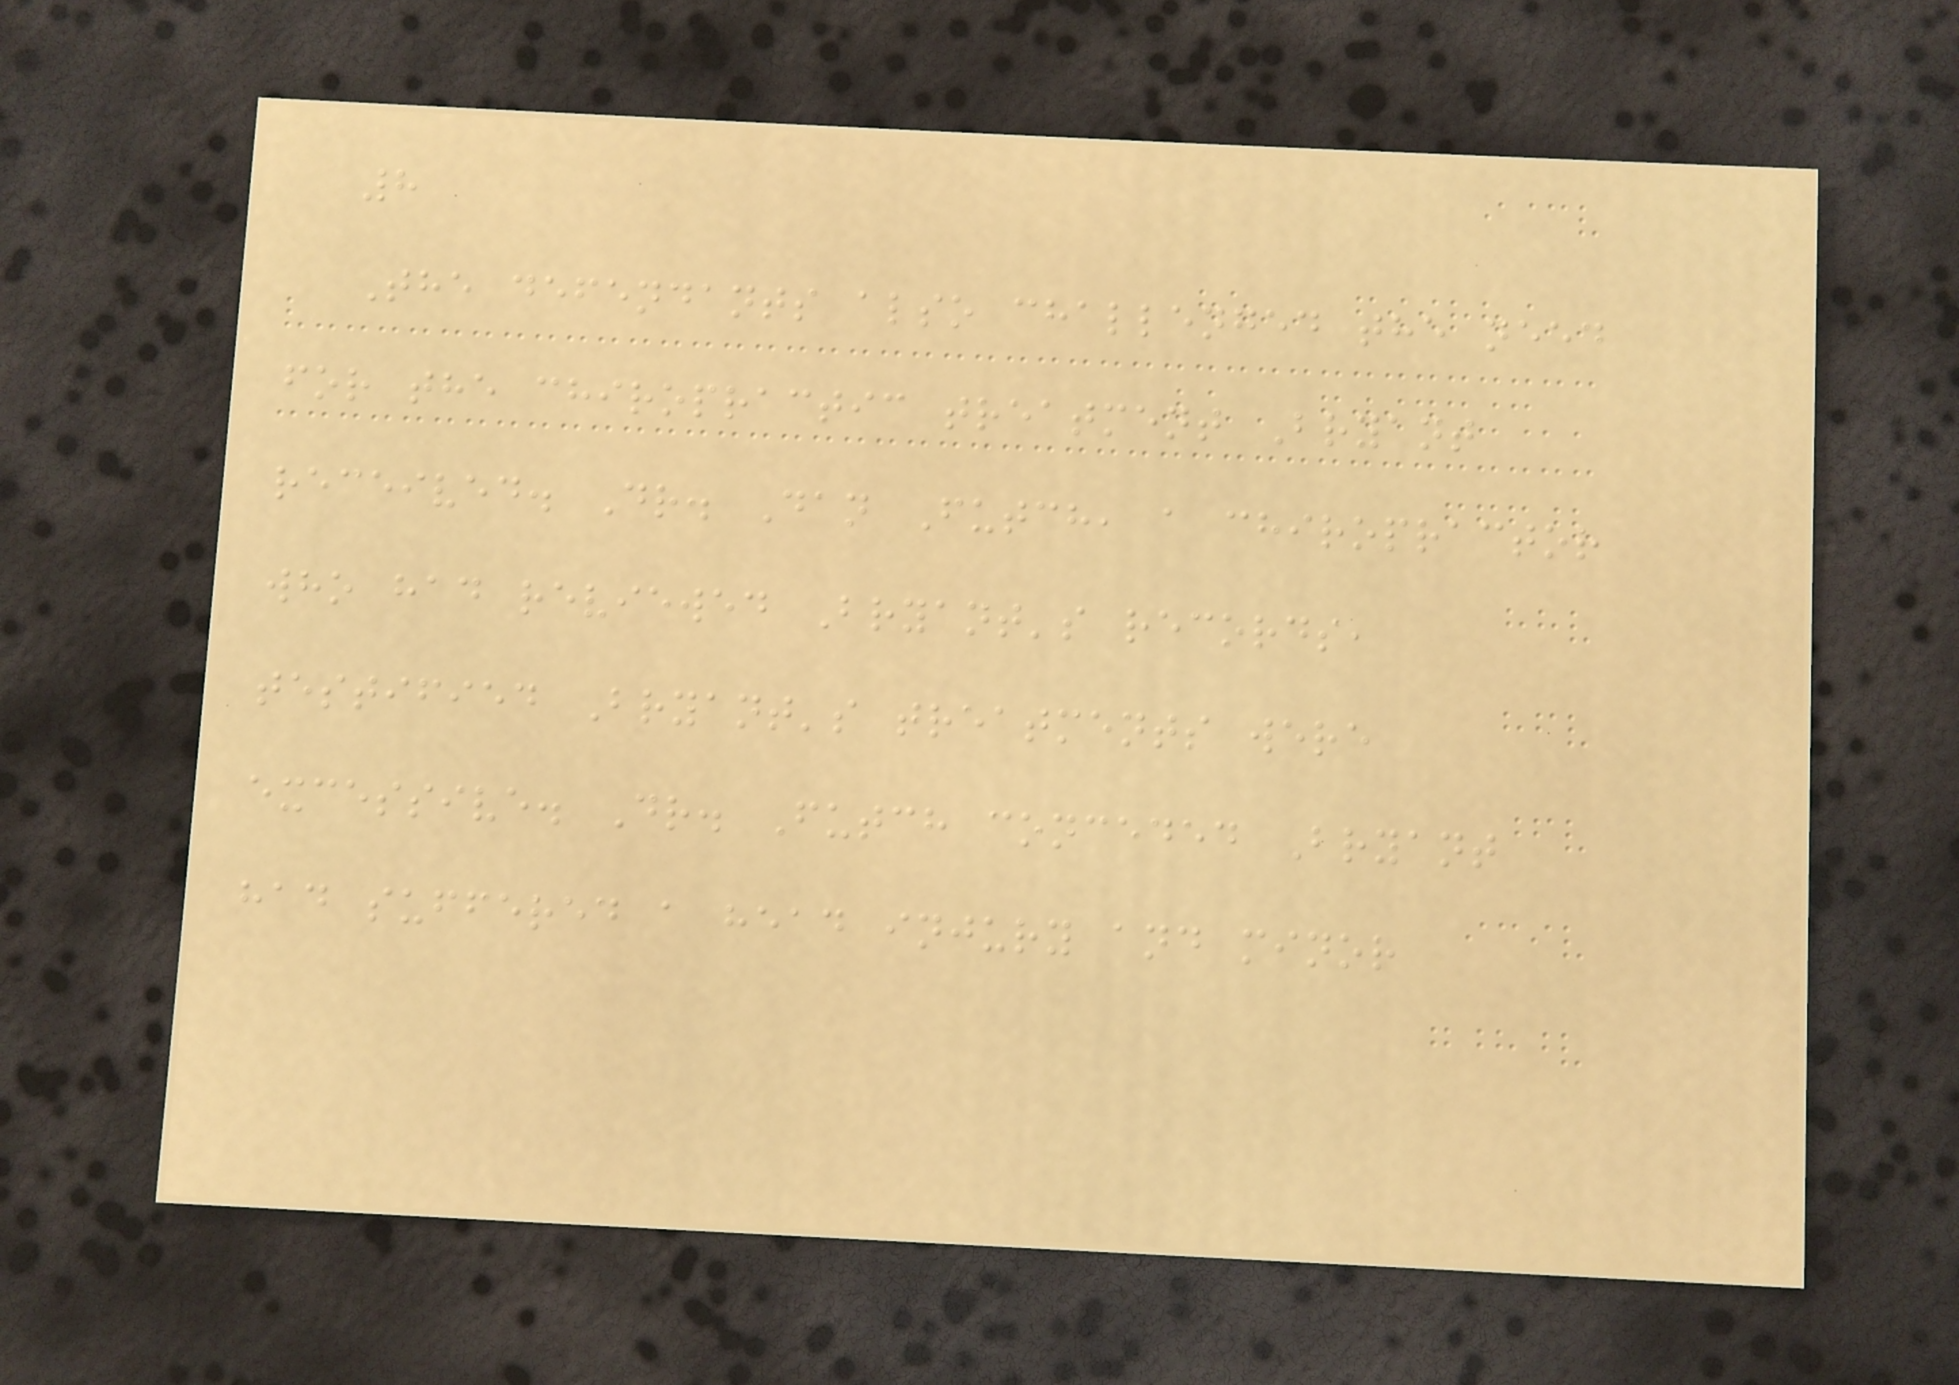8
The defendants also challenged the need
for the chiropractic treatment Bryant
received. Dr. Dan Futch, a chiropractor
who had reviewed Bryant's records,
testified Bryant's treatments were
excessive. Dr. Futch conceded Bryant
had suffered a head injury and minor
